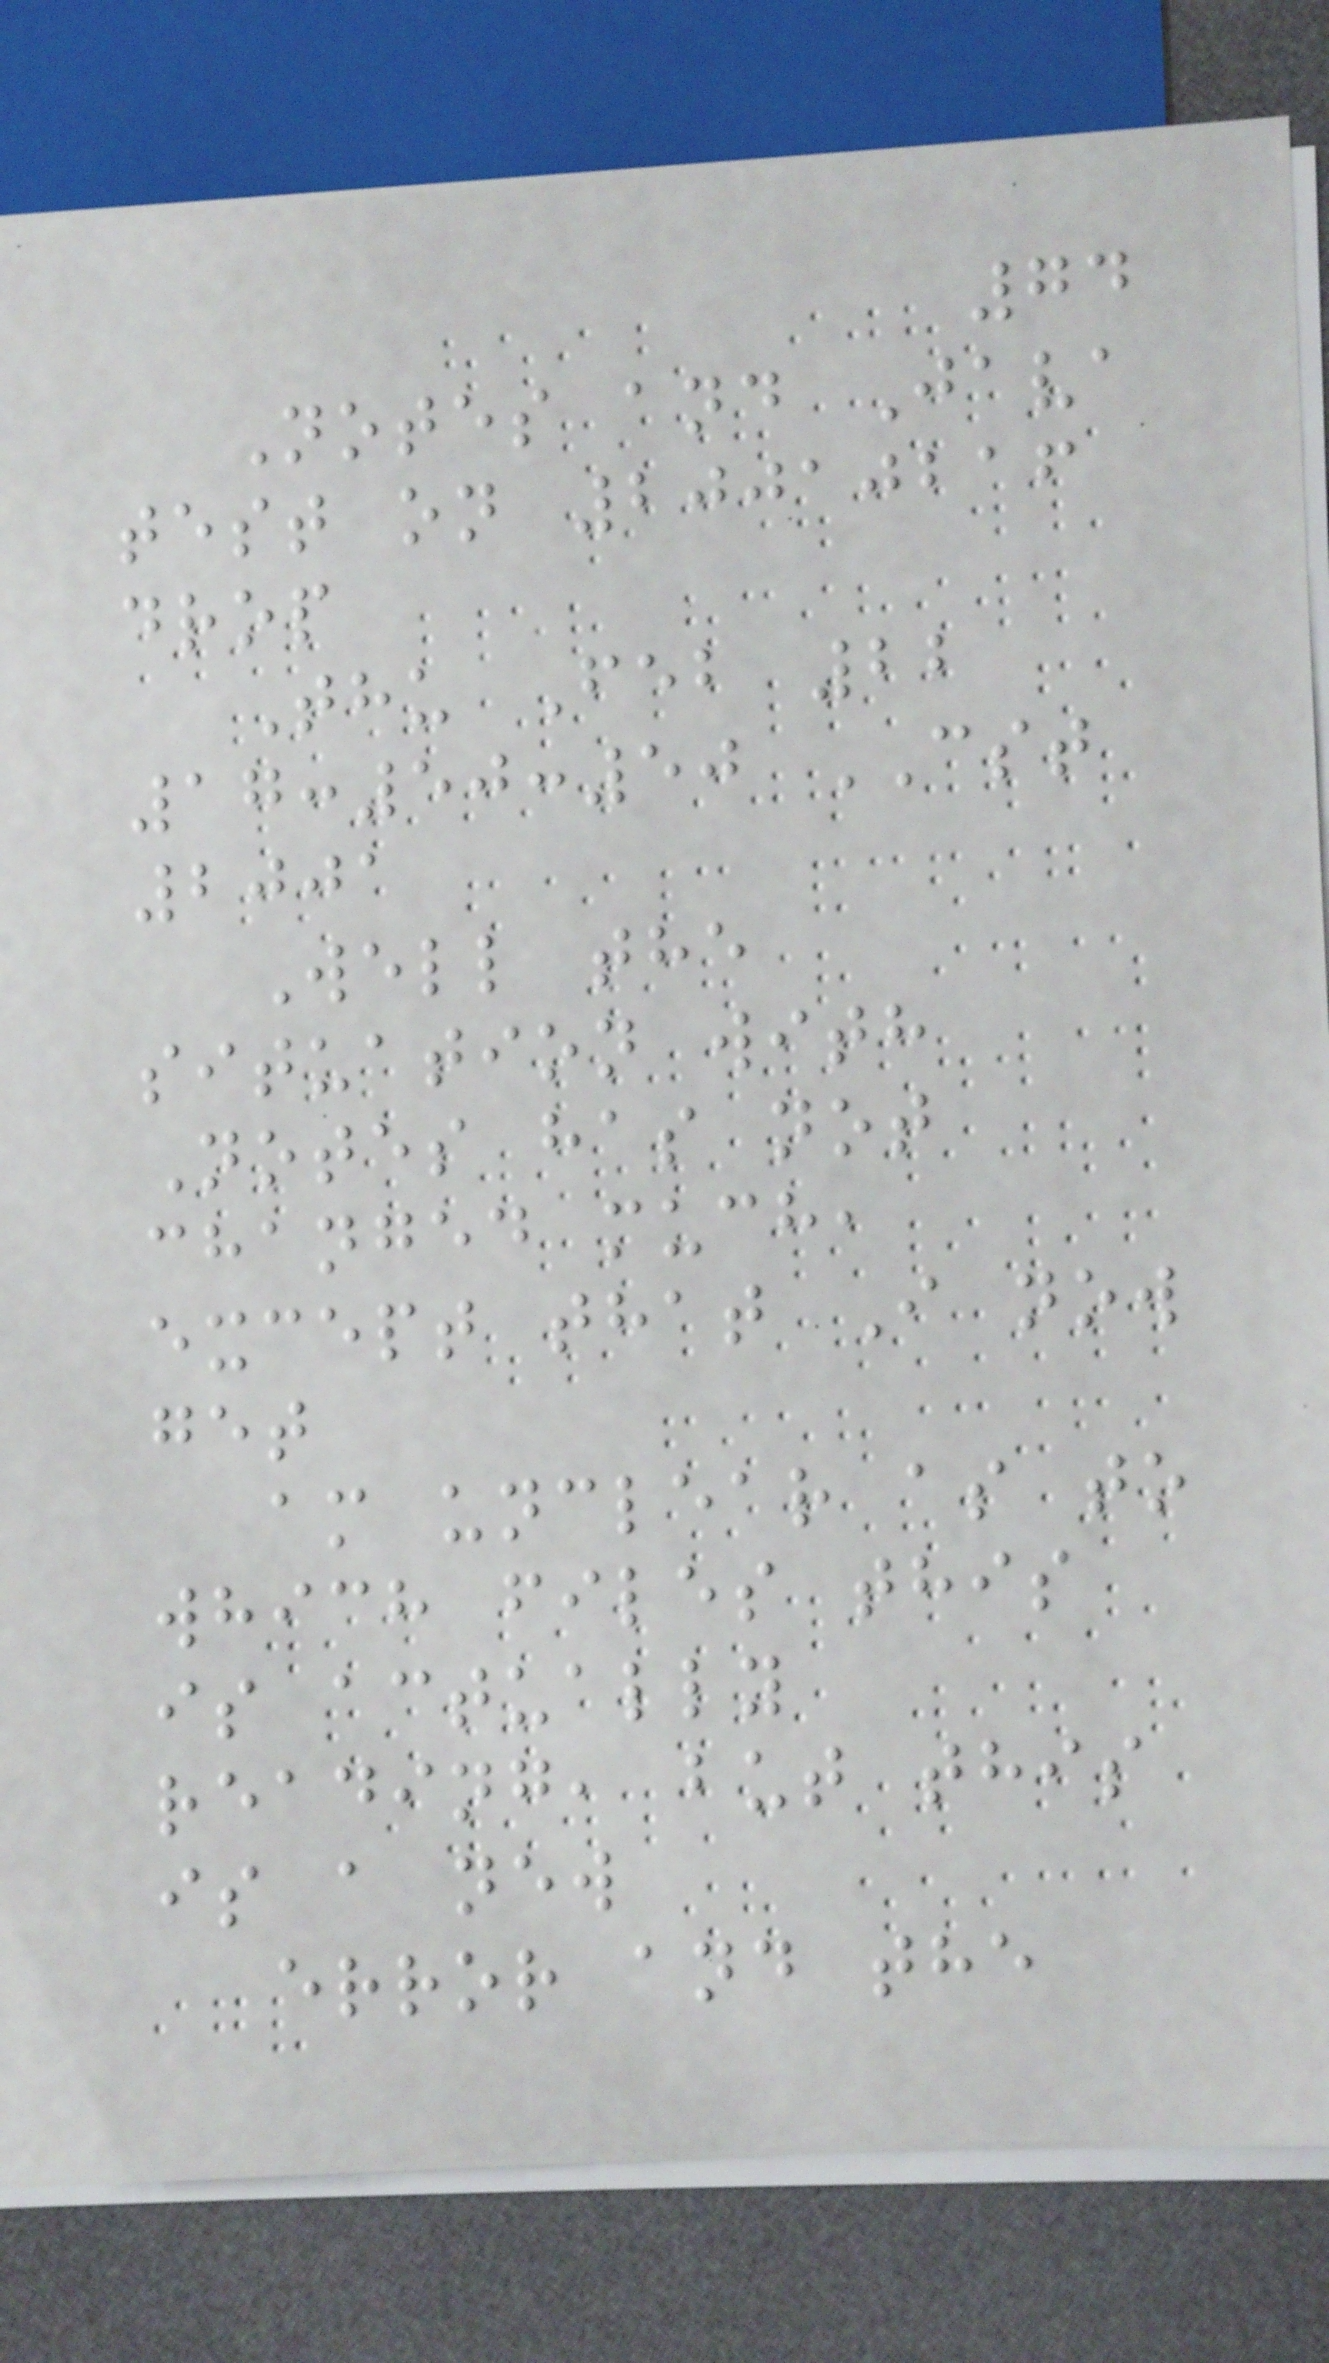74
Notes and Java
test on 20010216
drop
Thu Feb 22
17:50:50 CST
2001
Well the
situation with
Notes has not
changed much,
except that I now
get
am unclear as to
which files this
is actually
reading, but this
is a new
error and the
